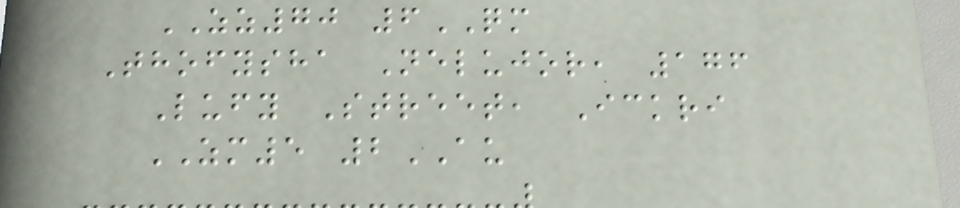ZZ70 6QM
Thofysha Nelujor, 176
Lufy Street, Ickri
ZM5 2AU
